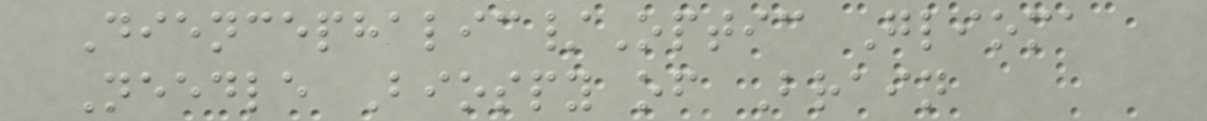Diencephalic/Optic Glioma
Needle Biospy of Brain
